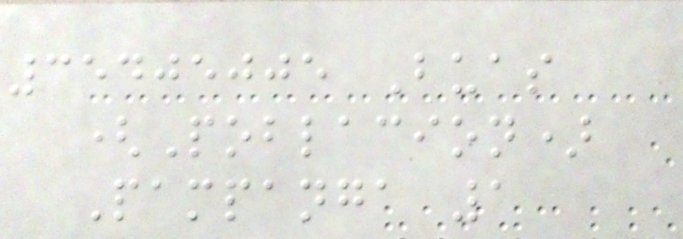35405005 Buas
(Poblacion)
Pampanga 1
